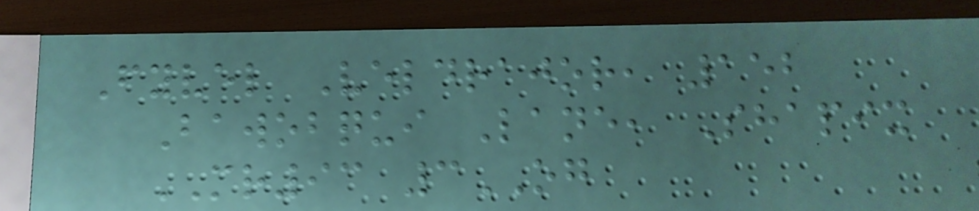Fyvel Veldrajor, 152
Bawobqui Lane, Shapix
MR93 3OG
